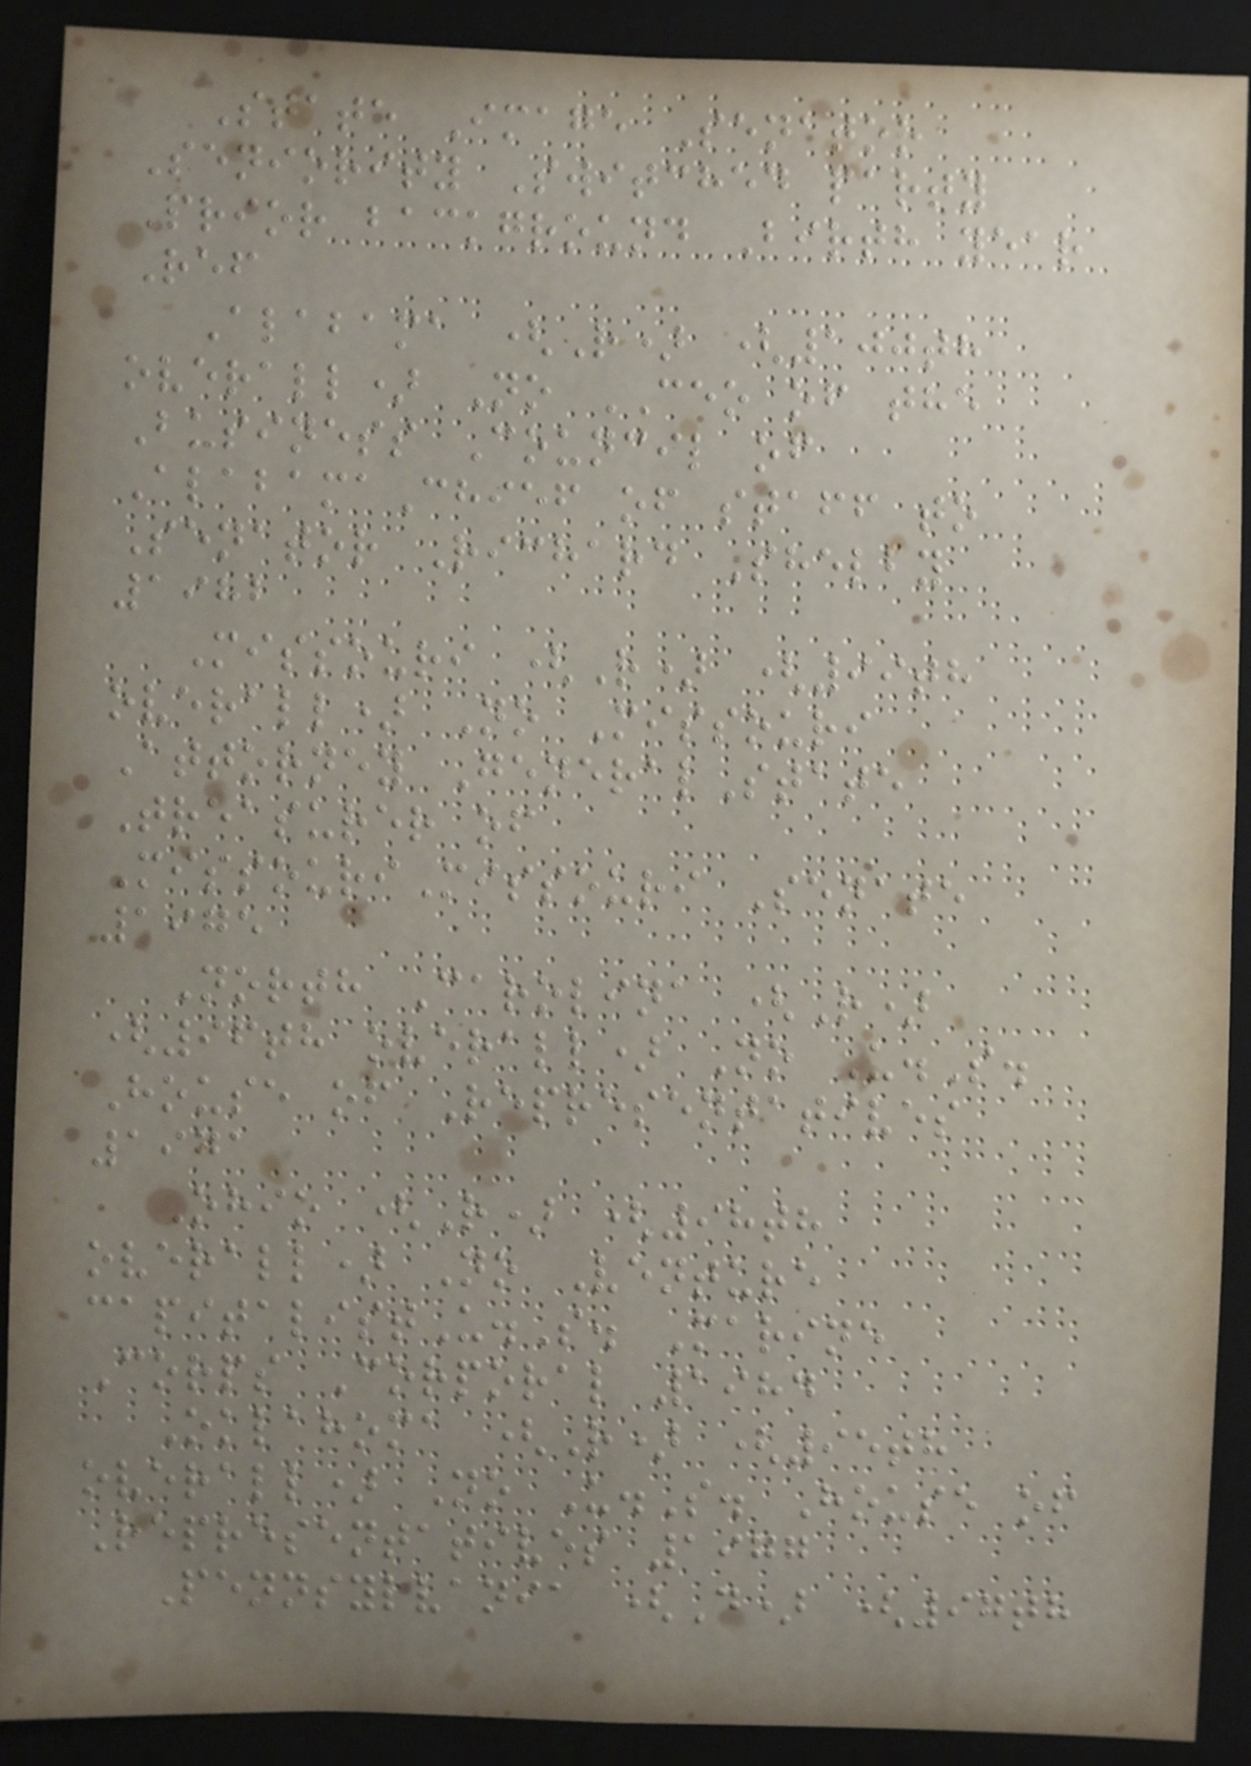State Image Senator
Seniority Switched party
Prior background Birth year
Ref
Alabama (R) (100th
overall) No CEO of the
Business Council of
AlabamaChief of staff to
Senator Richard Shelby
1982
Missouri (R) (99th
overall) No Missouri
Attorney GeneralState
Treasurer of
MissouriMissouri Senate
1975
North Carolina (R)
(96th overall) No U.S.
House of Representatives
1971
Ohio (R) (98th
overall) No Venture
capitalistU.S. Marine
Corps Corporal 1984
Oklahoma (R) (95th
overall) No U.S. House of
Representatives 1977
Pennsylvania (D) (97th
